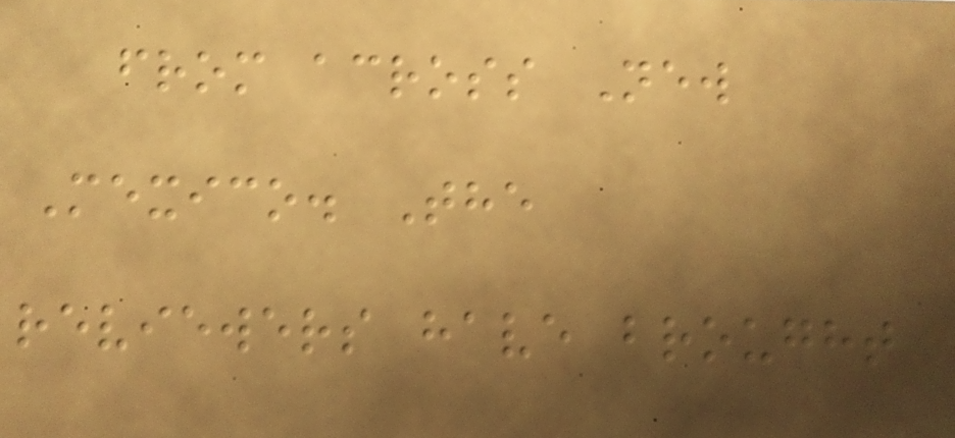from across New
Mexico. The
reviewers have brought
